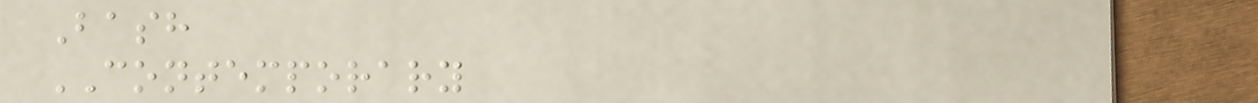Bash
CONTEMPORARY
